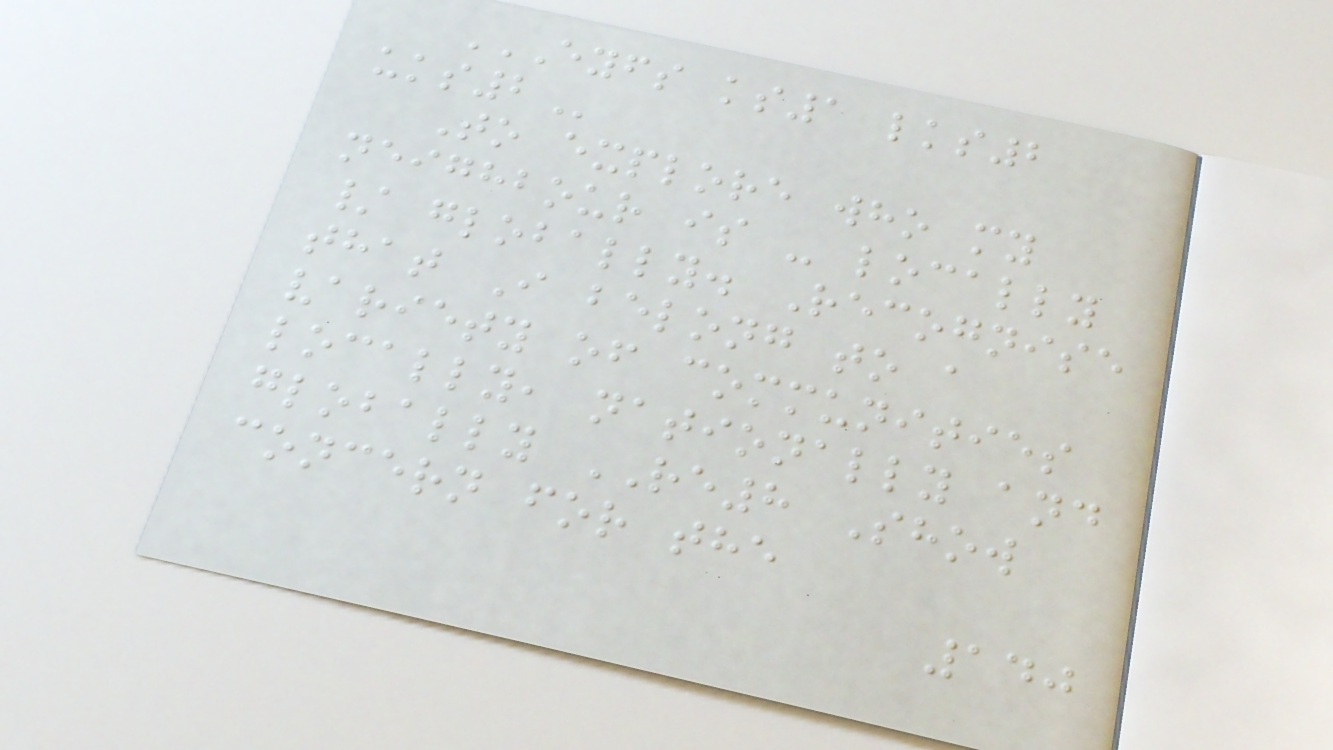EYFS KS1 LKS2
UKS2
To explore who my
neighbour is - locally
/ globally. Recognise
that I belong to a
variety of communities
locally, nationally and
globally RE8 Show
concern for the
140
